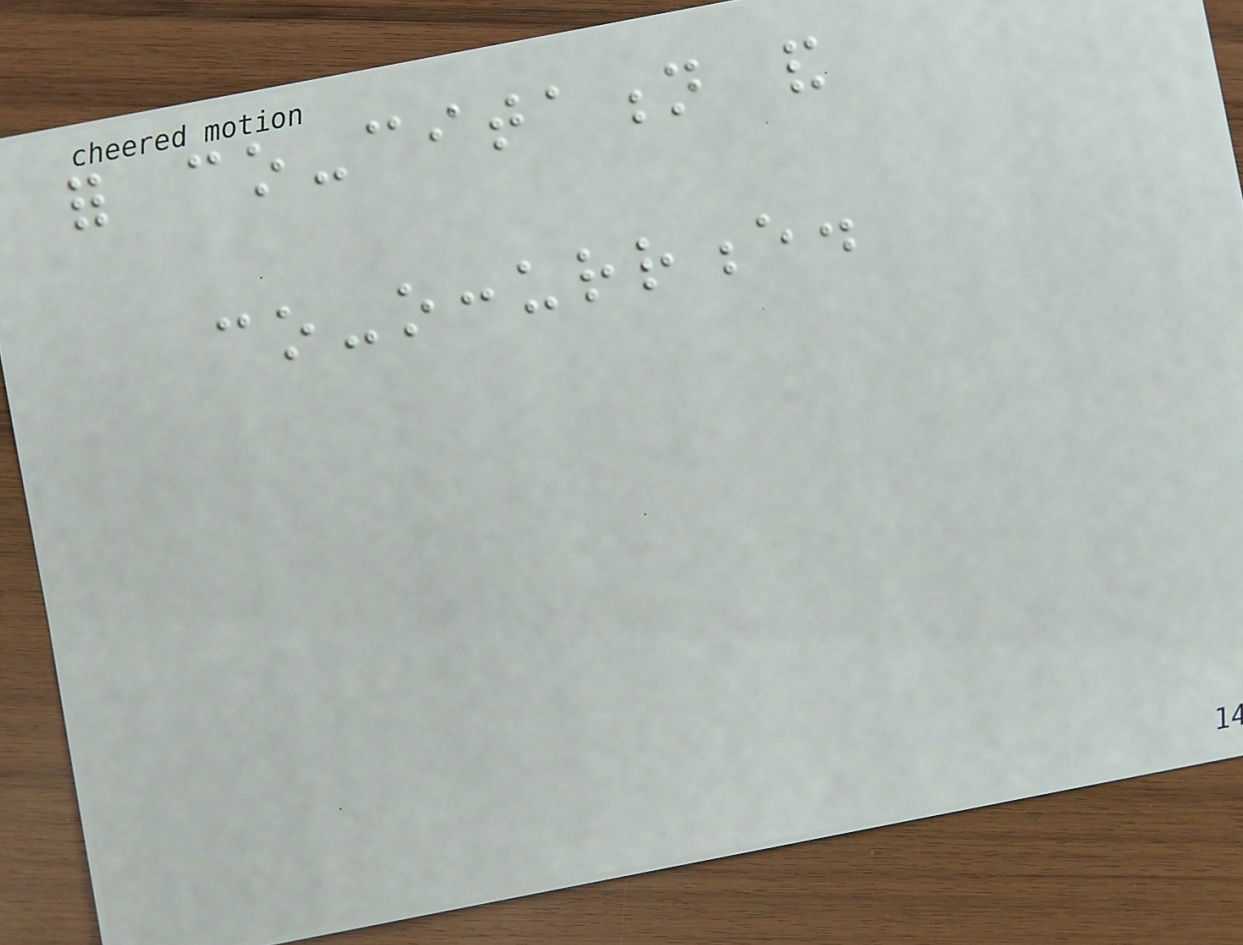for co-citation and
co-occurrence.
